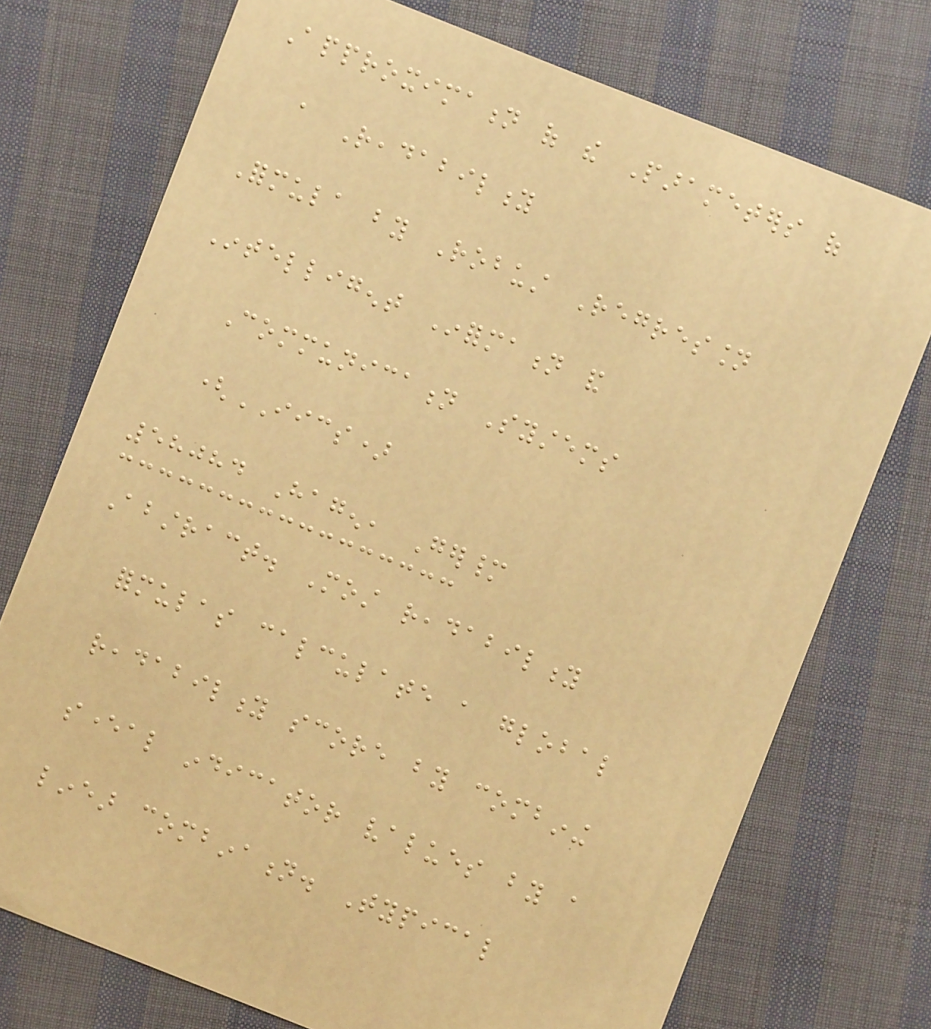Approximation of the Parameters of
a Readability
Formula by Robust Regression
Intelligent Information and
Communication Systems
(IICS)
58084 Hagen, Germany
Abstract. Most readability
formulas calculate a global
readability score by combining
several indicator values by a
linear combination. Typical
